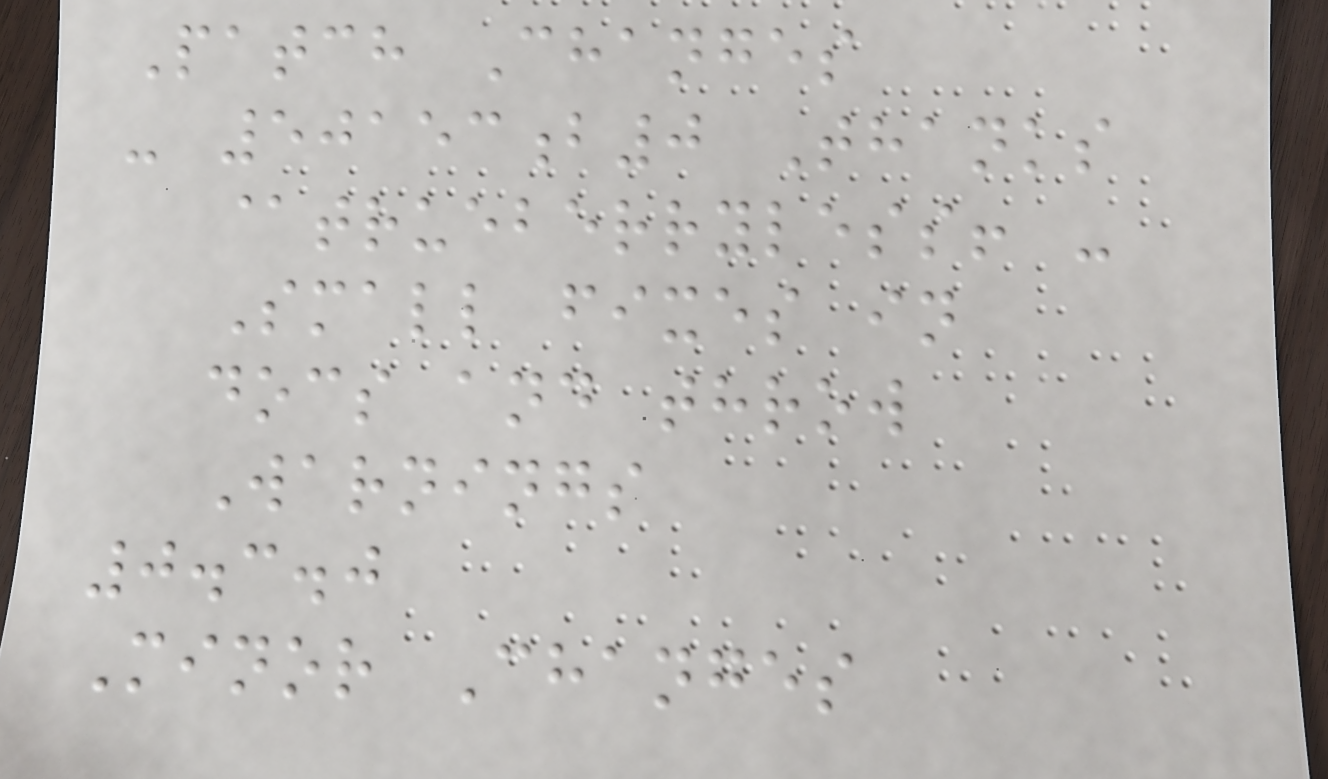Patch Changes
- 50153b0 Thanks
@trueberryless! -
Small fixes in
docs and throw
Warnings
0.3.0
Minor Changes
